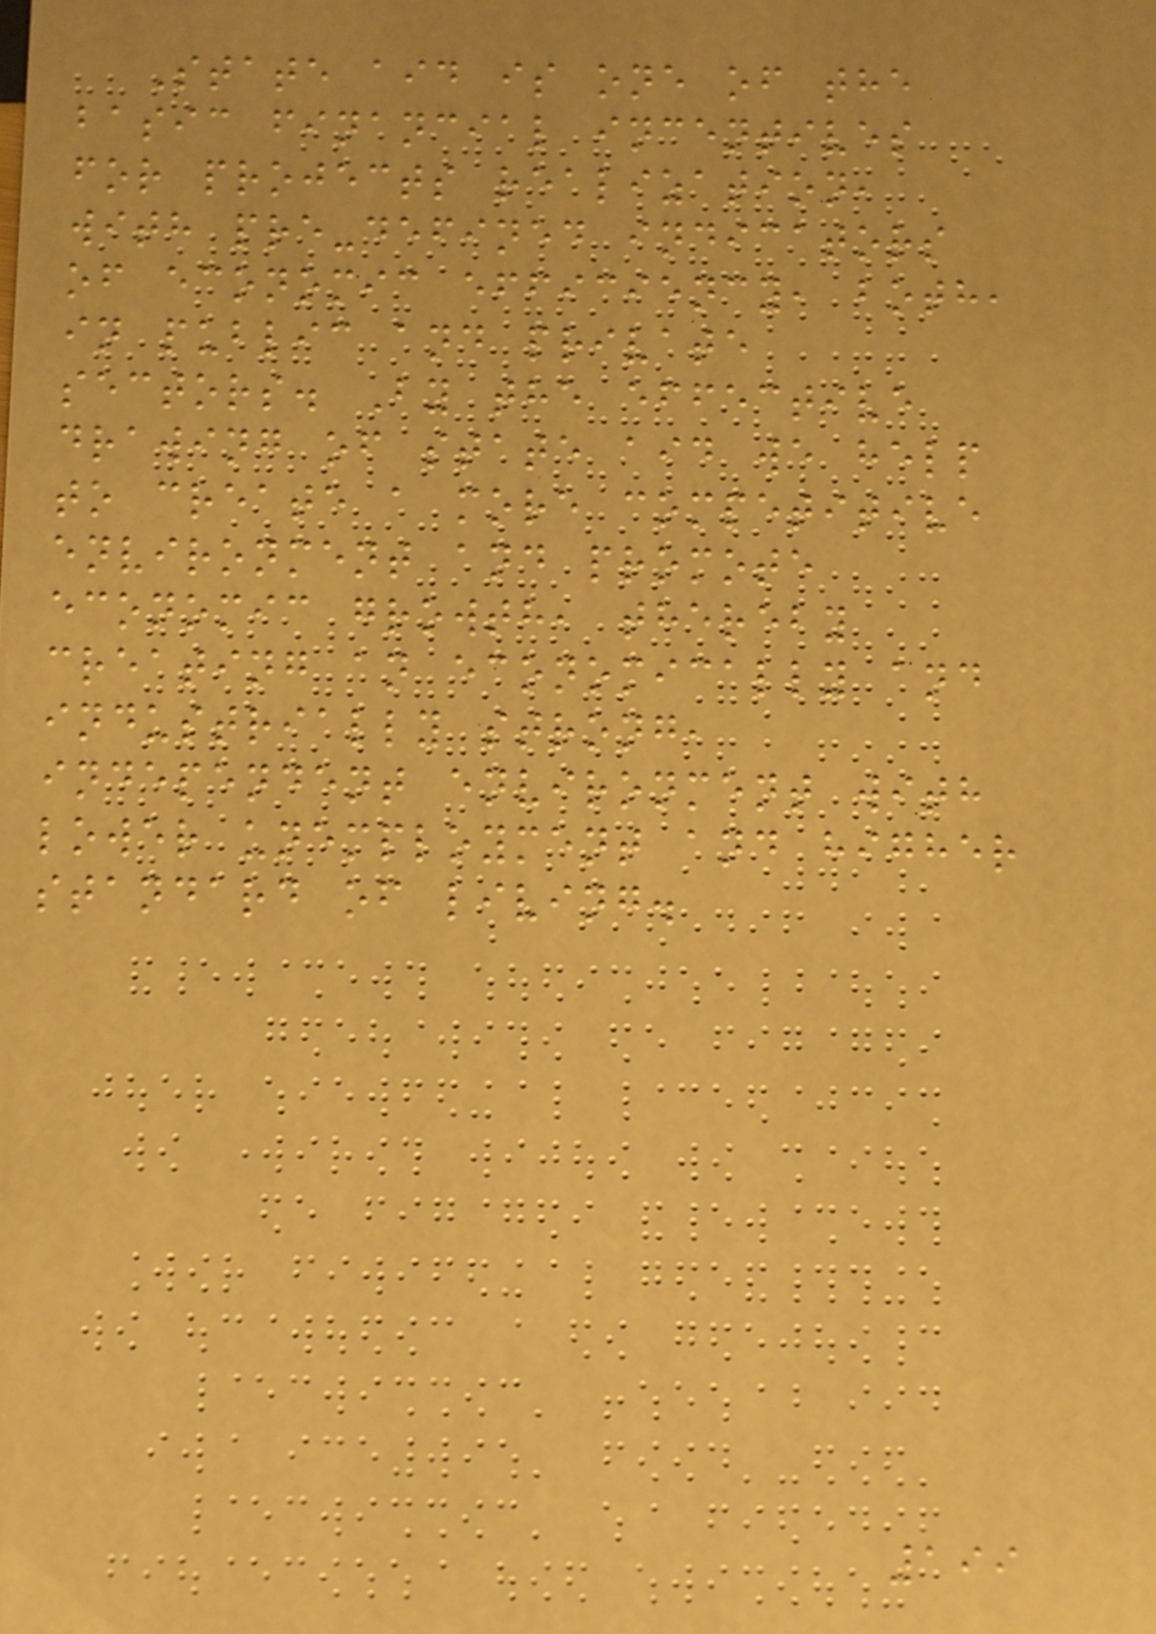State aid is one of the
basic financial incentives
for projects realization,
with pre-defined indicators
of economic efficiency, both,
in public and private
sectors. By the effective
drawing of state aid we help
to create a more competitive
environment and promote
economic growth, thereby
creating an economically and
industrially strong,
independent environment with
lower unemployment and higher
standard of living.
199
